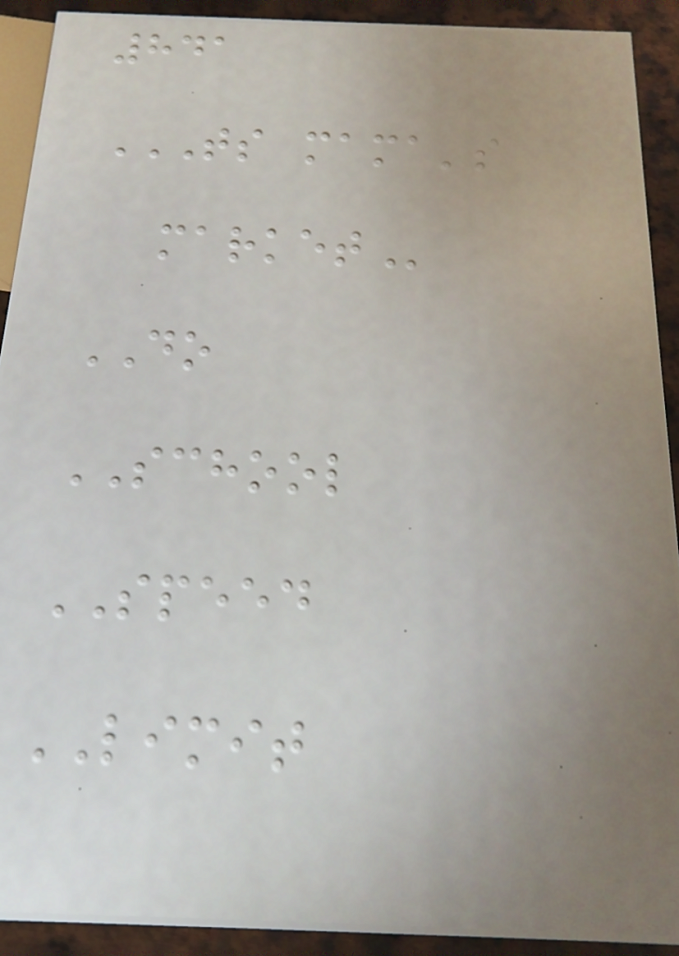841
TS MAMA'S
MARKET
DO
SCHOOL
SPEED
LIMIT
